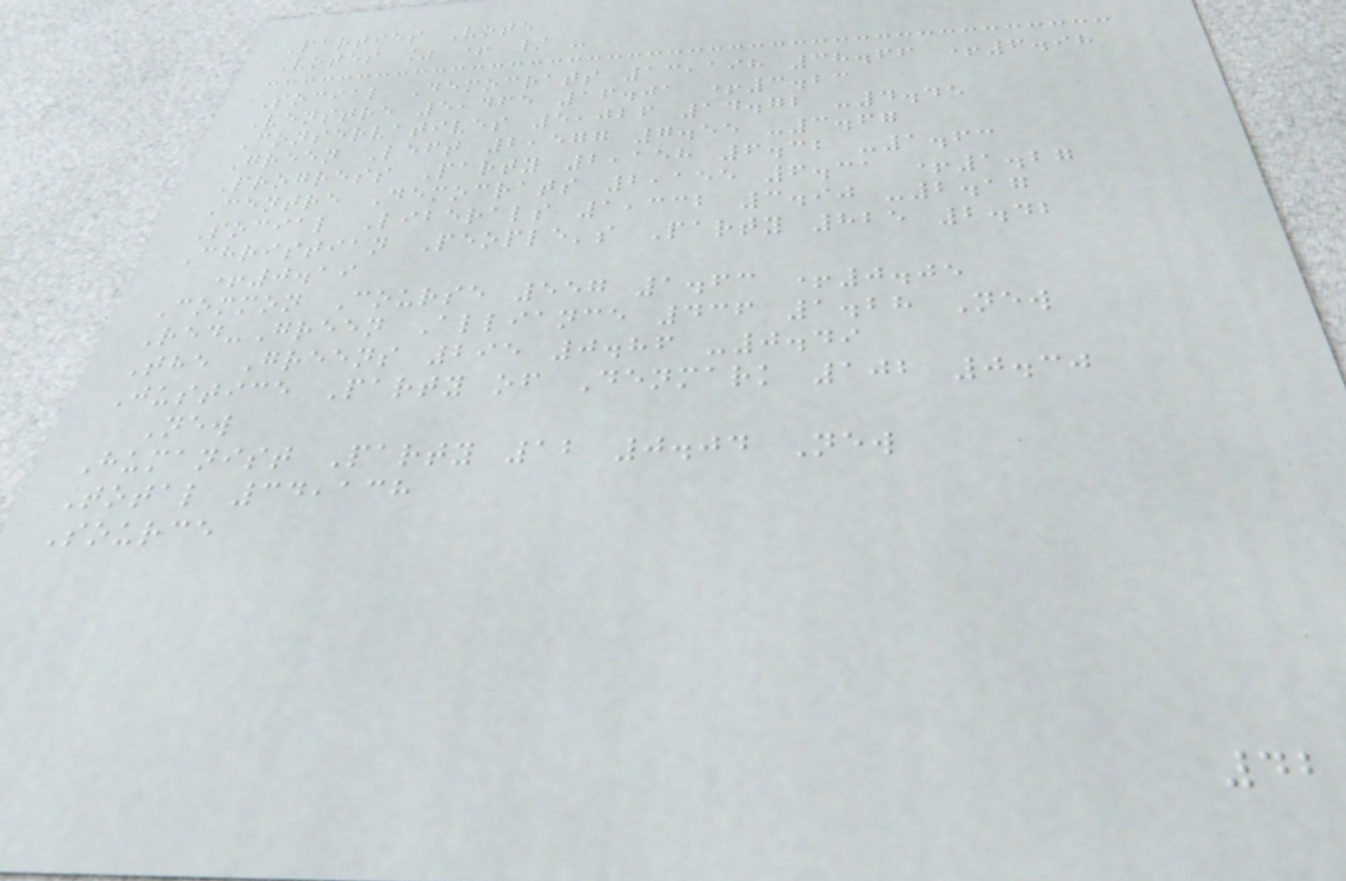Parties Vote
Votes % + / -
Social Democrats 13,198 38.66 +6.98
Venstre 5,465 16.01 +3.23
Conservatives 5,026 14.72 -4.45
Green Left 2,577 7.55 -3.67
Progress Party 2,158 6.32 -1.63
Centre Democrats 2,155 6.31 +1.27
Social Liberals 1,332 3.90 -2.17
Christian People's Party 825 2.42
+0.19
Common Course 557 1.63 +0.05
Red-Green Alliance 436 1.28 New
The Greens 295 0.86 -0.49
Justice Party of Denmark 102 0.30
New
Humanist Party 12 0.04 New
Total 34,138
Source
42
